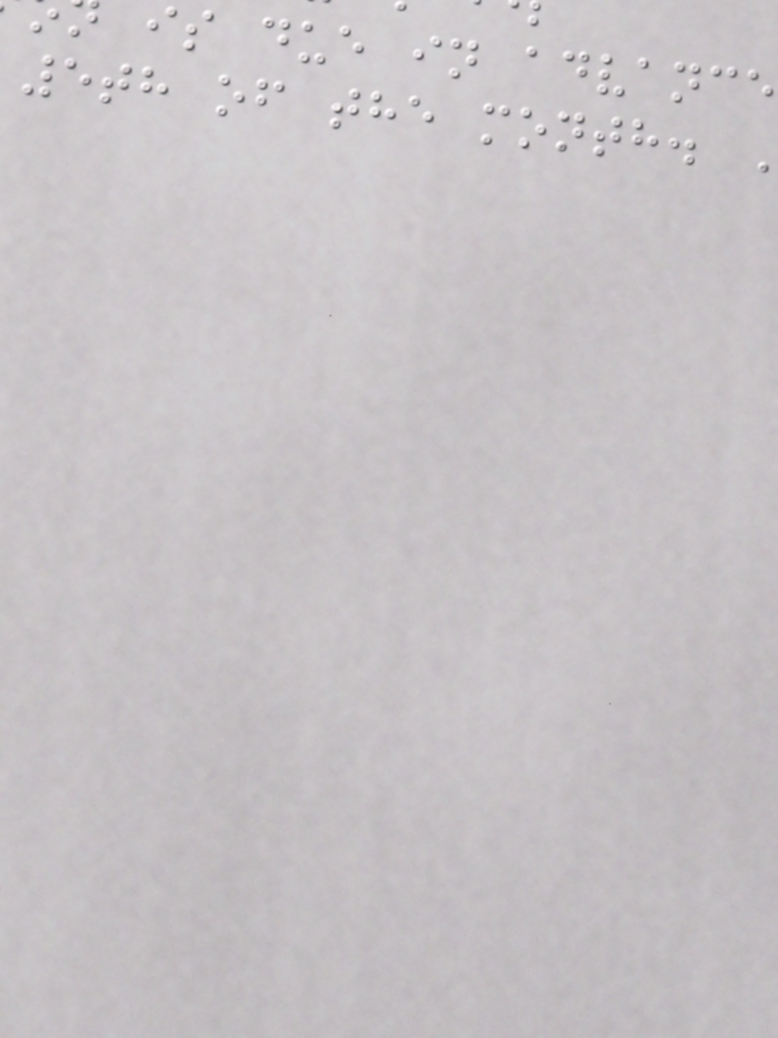is due in advance
5th of the month.
